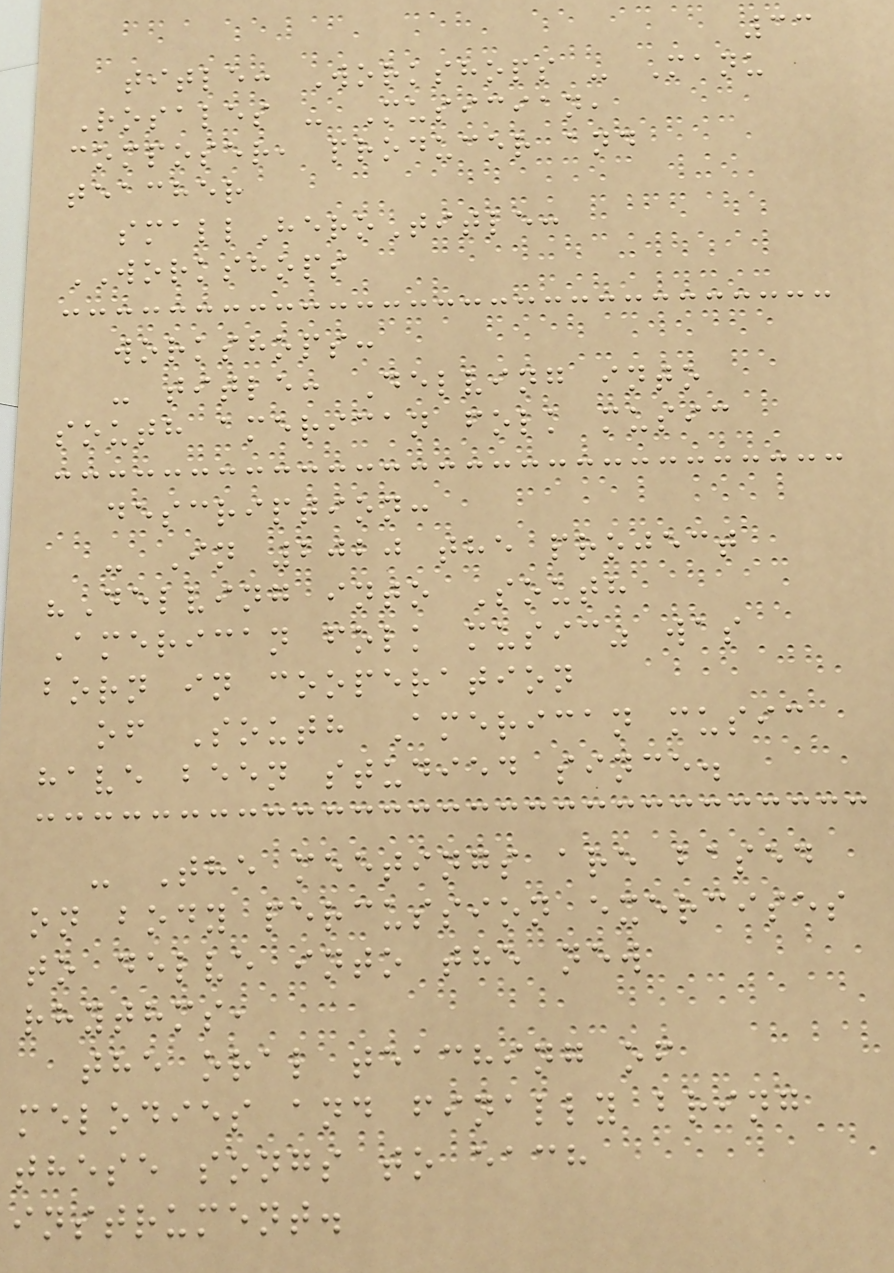33
title: Workshops - Manu
Rosales - Musician,
composer, producer and
teacher
smallHeroTitle:
WORKSHOPS
workshops:
- title: Delving into
south american folk music
description:
- In 2020 the project
"Delving into South
American folk music" was
born in cooperation
of South American music
have been studied since.
- The meetings are based
on body percussion exercises
to delve into the new
rhythms,
the oral teaching of
melodies and finally bring
these songs to each
instrument.
